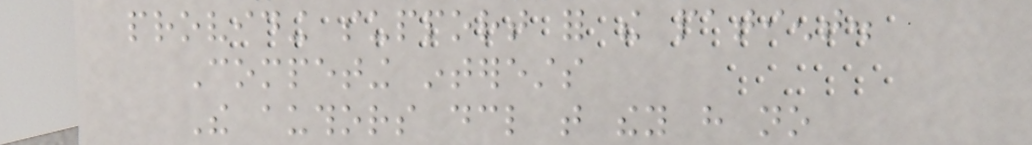providing support for the patient.
Competing interests
The authors declare that they have no
